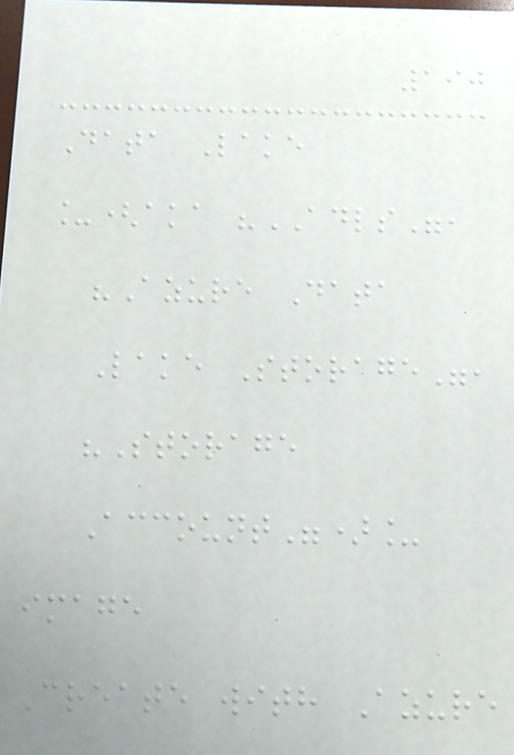190
Data Lake
_(aka "ADLS",
"Azure Data
Lake Storage",
"Storage
Account")_
image
Create with Azure
